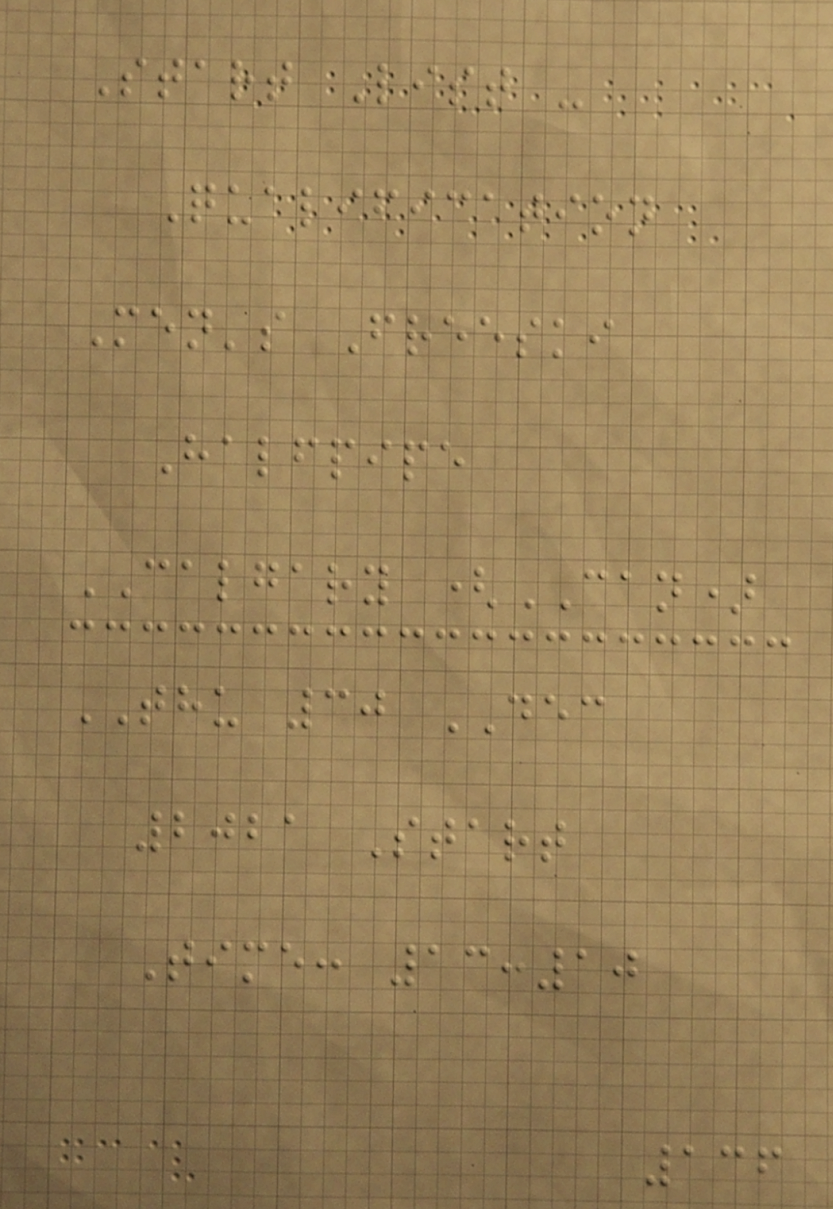Start List -
Qualification
Men's Freeski
Halfpipe
CALGARY (CAN)
THU 30 DEC
2021 Start
Time: 13:10
136
